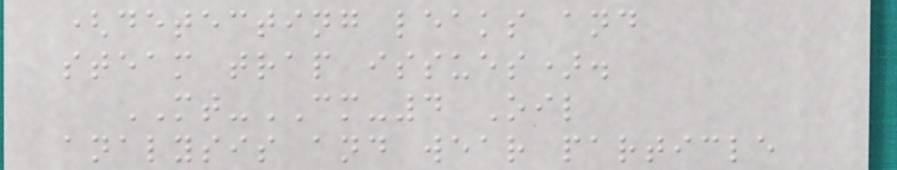(detecting leaks and
steam trap issues).
MT-CM-4 Oil
analysis and wear particle
